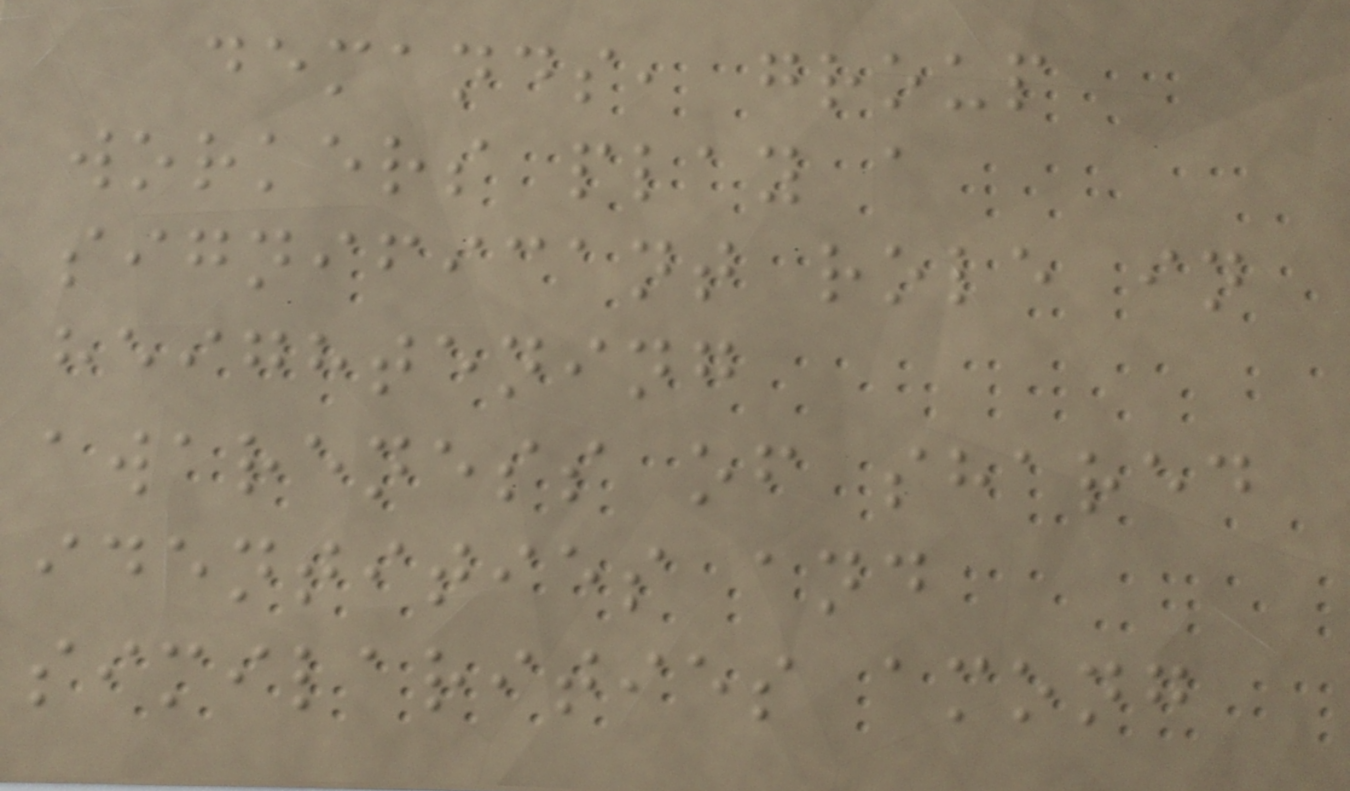demands, group
workers play a
significant role in
heightening
awareness of shared
identities and
similarities among
